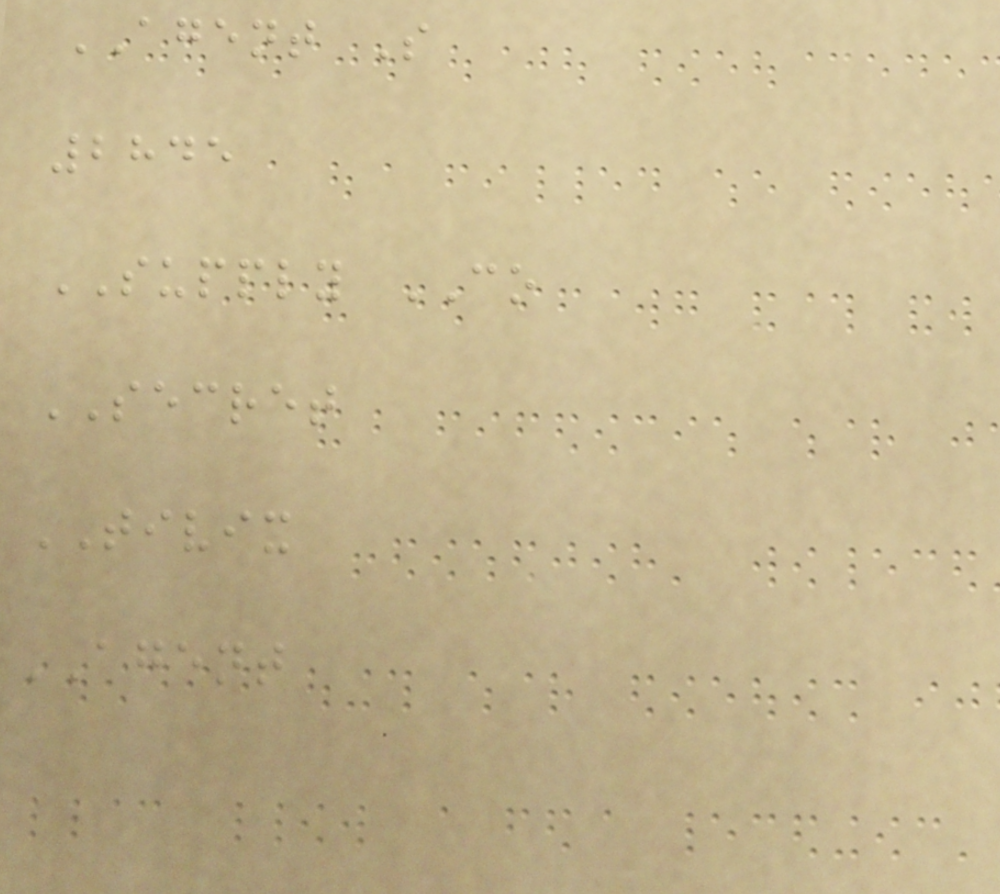AGENT S
2845
SUPPLY CO
SECRET
TIVIX
AGENT
